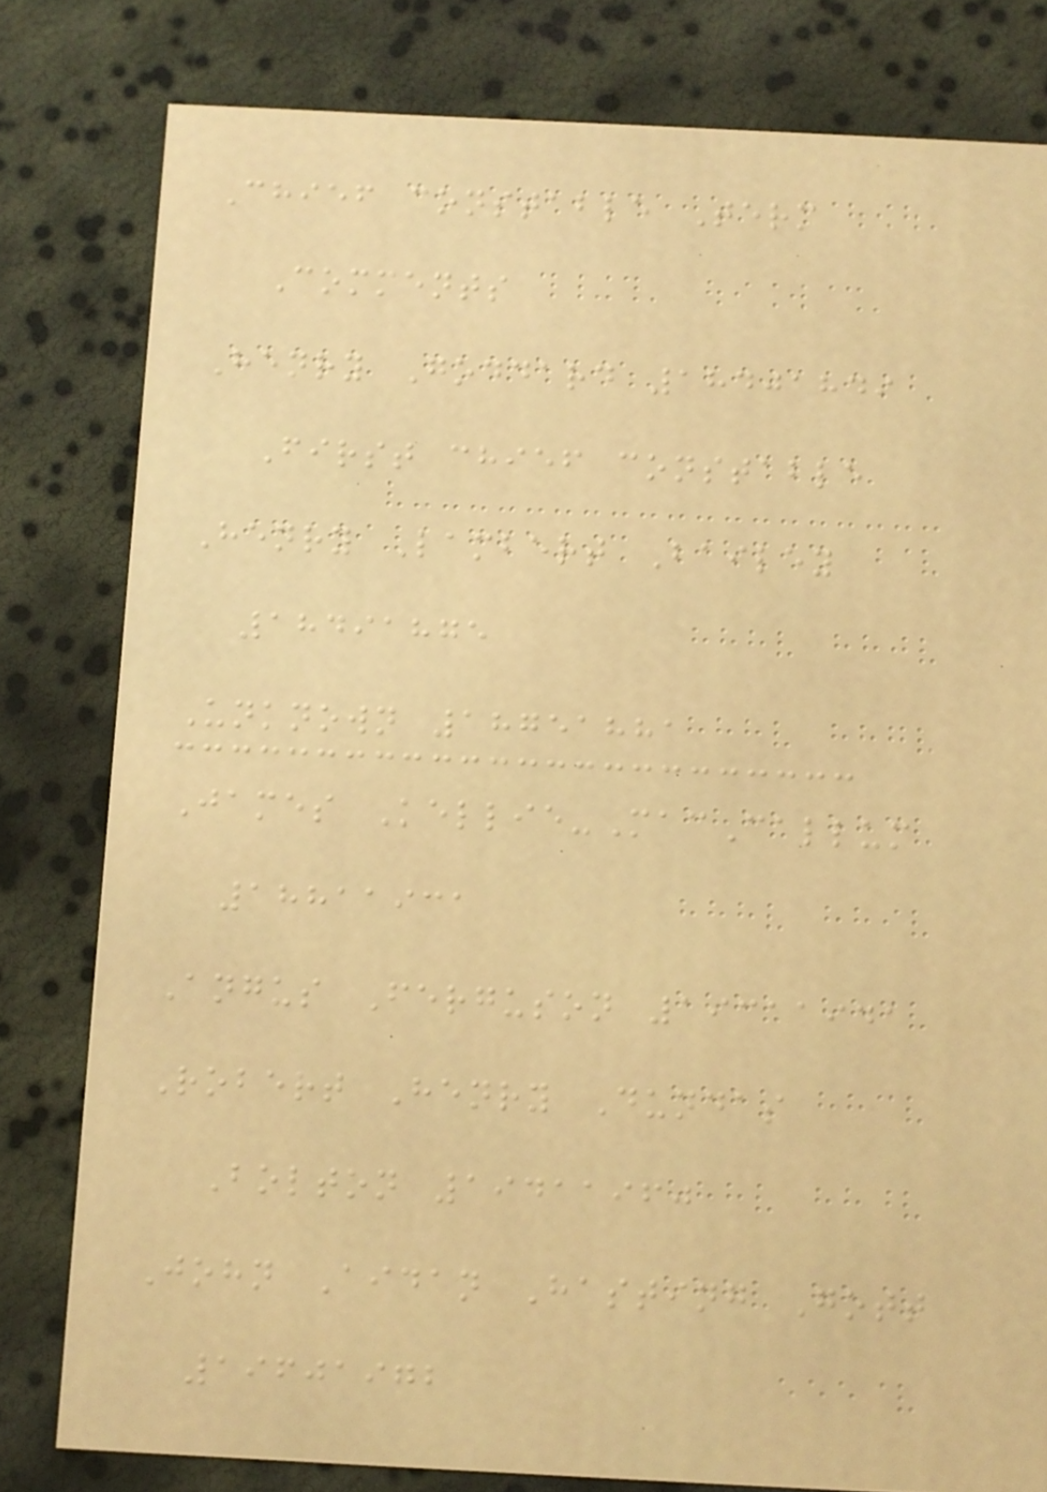Chief constable Term
Comments
Henry Goddard 18401849
First chief constable
Henry Lambert Bailey
18491875
Unknown 18751881
James Kellie-MacCallum
18811931
Angus Ferguson 19311941
Robert Henry Dundas
Bolton 19411960
John Aidan Hasting Gott
19601972
